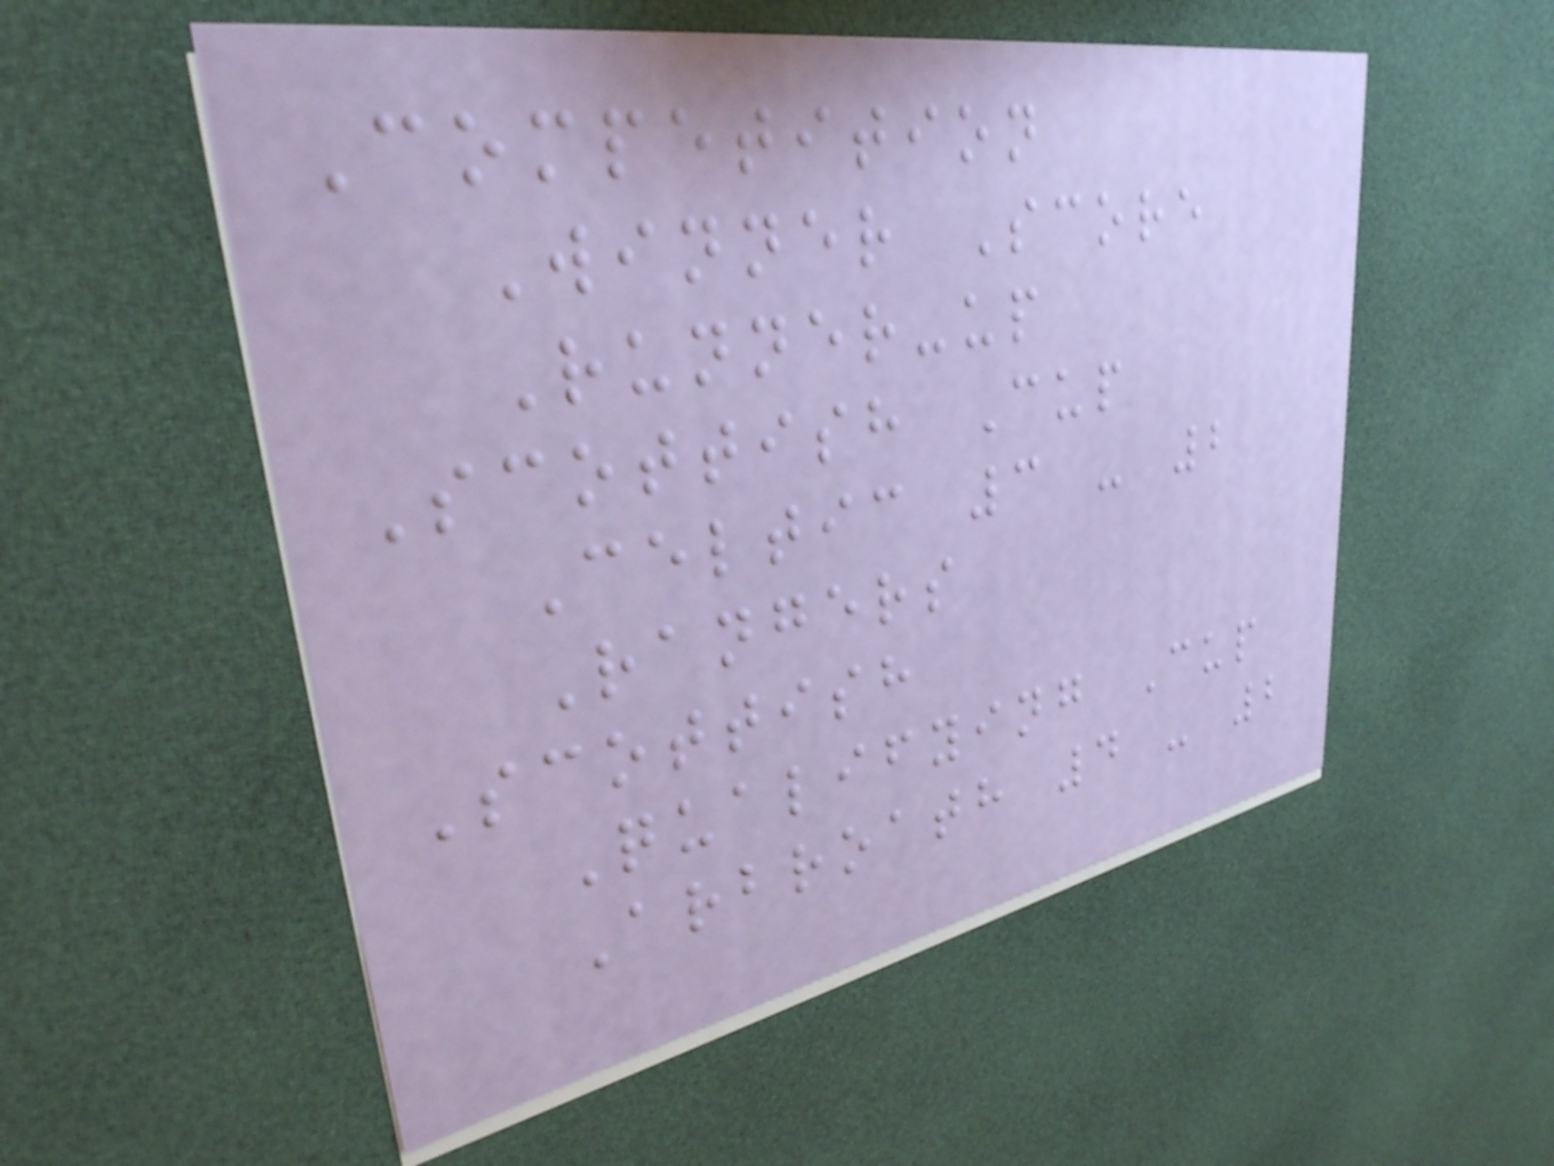Competition
Winner Score
Runner-up
Scottish Cup
Celtic 3 - 2
Rangers
Scottish
Qualifying Cup
Arbroath 4 - 2
